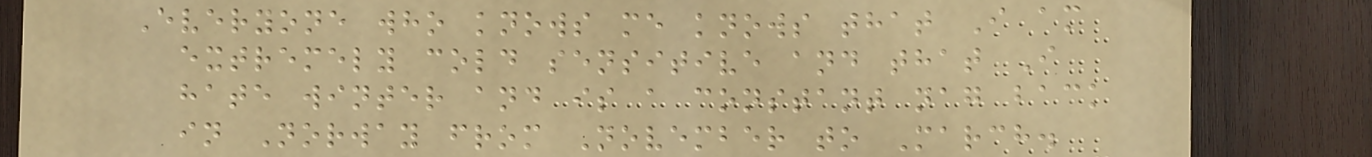Everyone who knows me knows that I am
extremely cold sensitive and that I
hate winter and is a constant nag back
in Norway from November to March.
